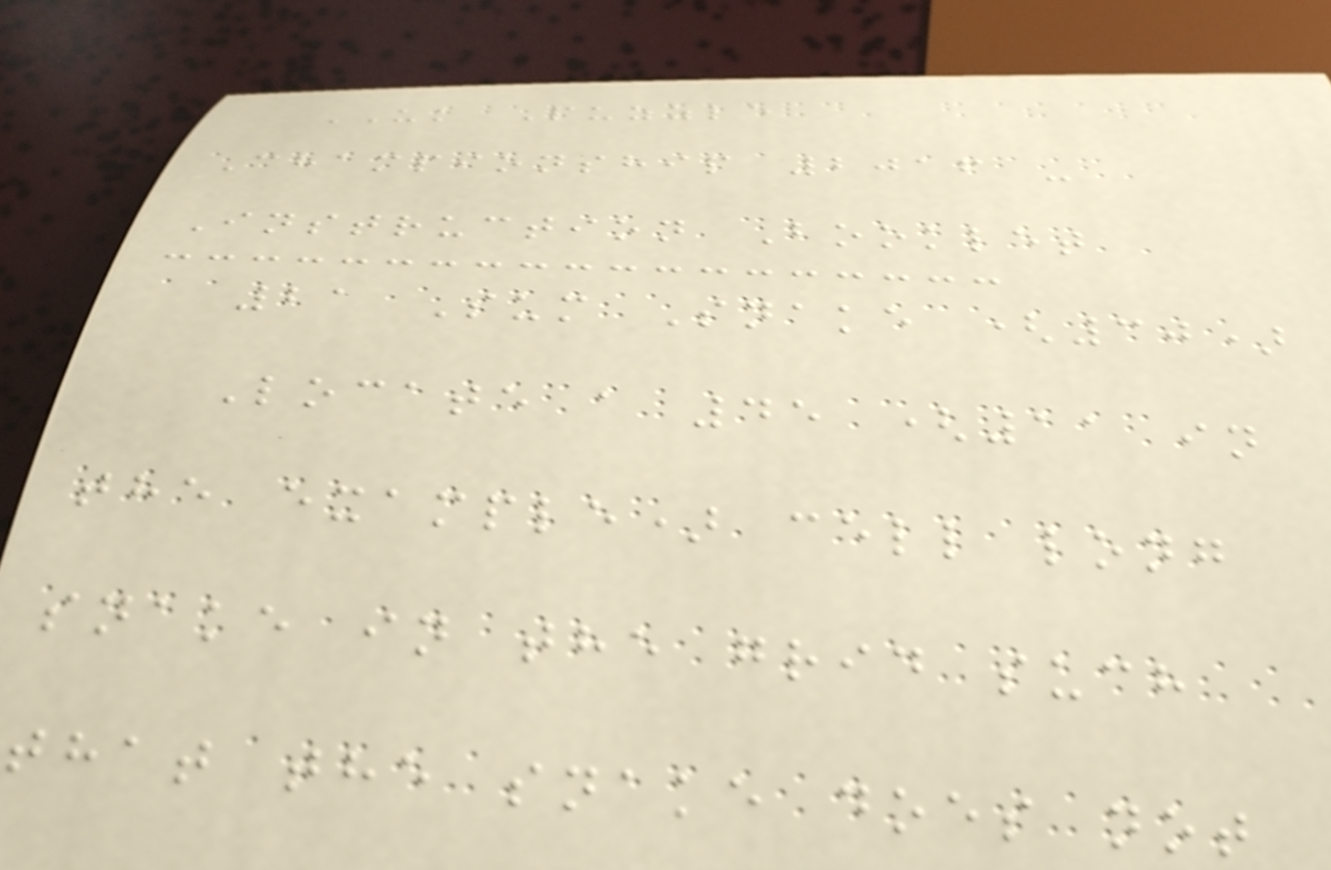UK Puzzle
Championship 2016 -
Instruction Booklet
21 Sum Snake (30)
Locate a 45 (11 in
the example) cell long
snake in the grid such
that the snake does not
